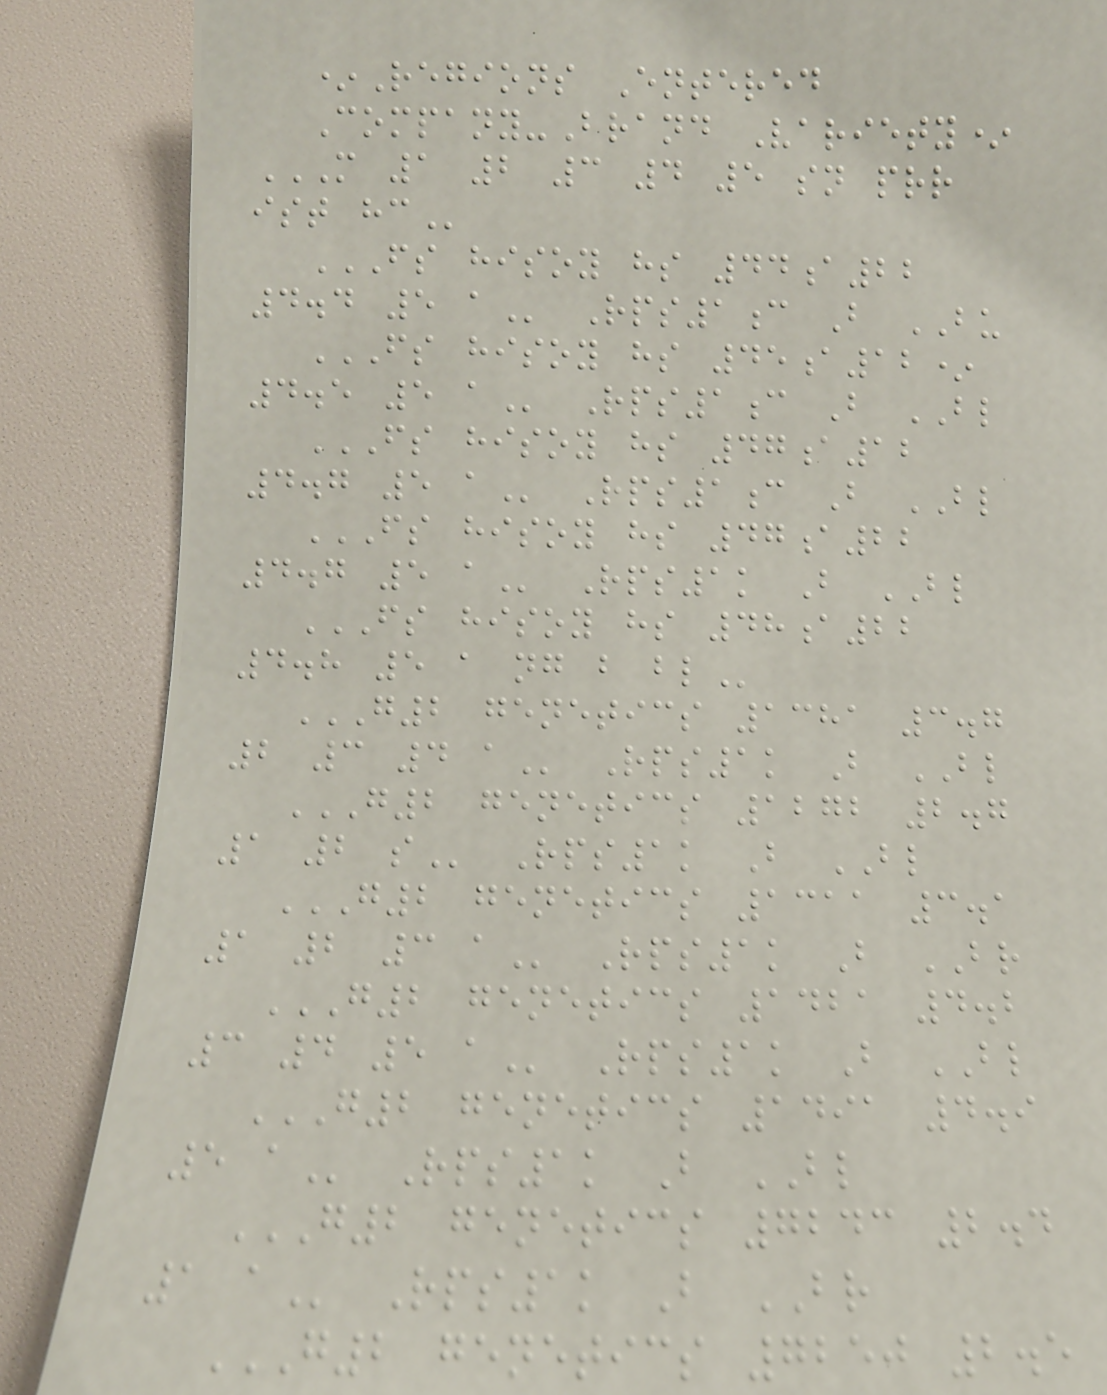*Regions Entered
Company-Brand Variety*
M 1 2 3 4 5 SN PRR
IST HC
FS HISOY HS 44A22
4.4 5 A Rps1c B BU
FS HISOY HS 45A12*
4.5 5 A Rps1c B BL
FS HISOY HS 47A12
4.7 5 A Rps1c B BL
FS HISOY HS 47A22
4.7 5 A Rps1k B BL
FS HISOY HS 48A22
4.8 5 A NG B BL
G2 GENETICS 1381 3.7
2 3 4 A Rps1k B BL
G2 GENETICS 1272 2.7
1 2 S Rps1k B BL
G2 GENETICS 1311 3.1
1 2 3 A Rps1k B BR
G2 GENETICS 1421 4.2
3 4 5 A Rps1k B BL
G2 GENETICS 1491 4.9
5 A Rps1k B BL
G2 GENETICS 7243 2.4
1 A Rps1k B BR
G2 GENETICS 7250 2.5
